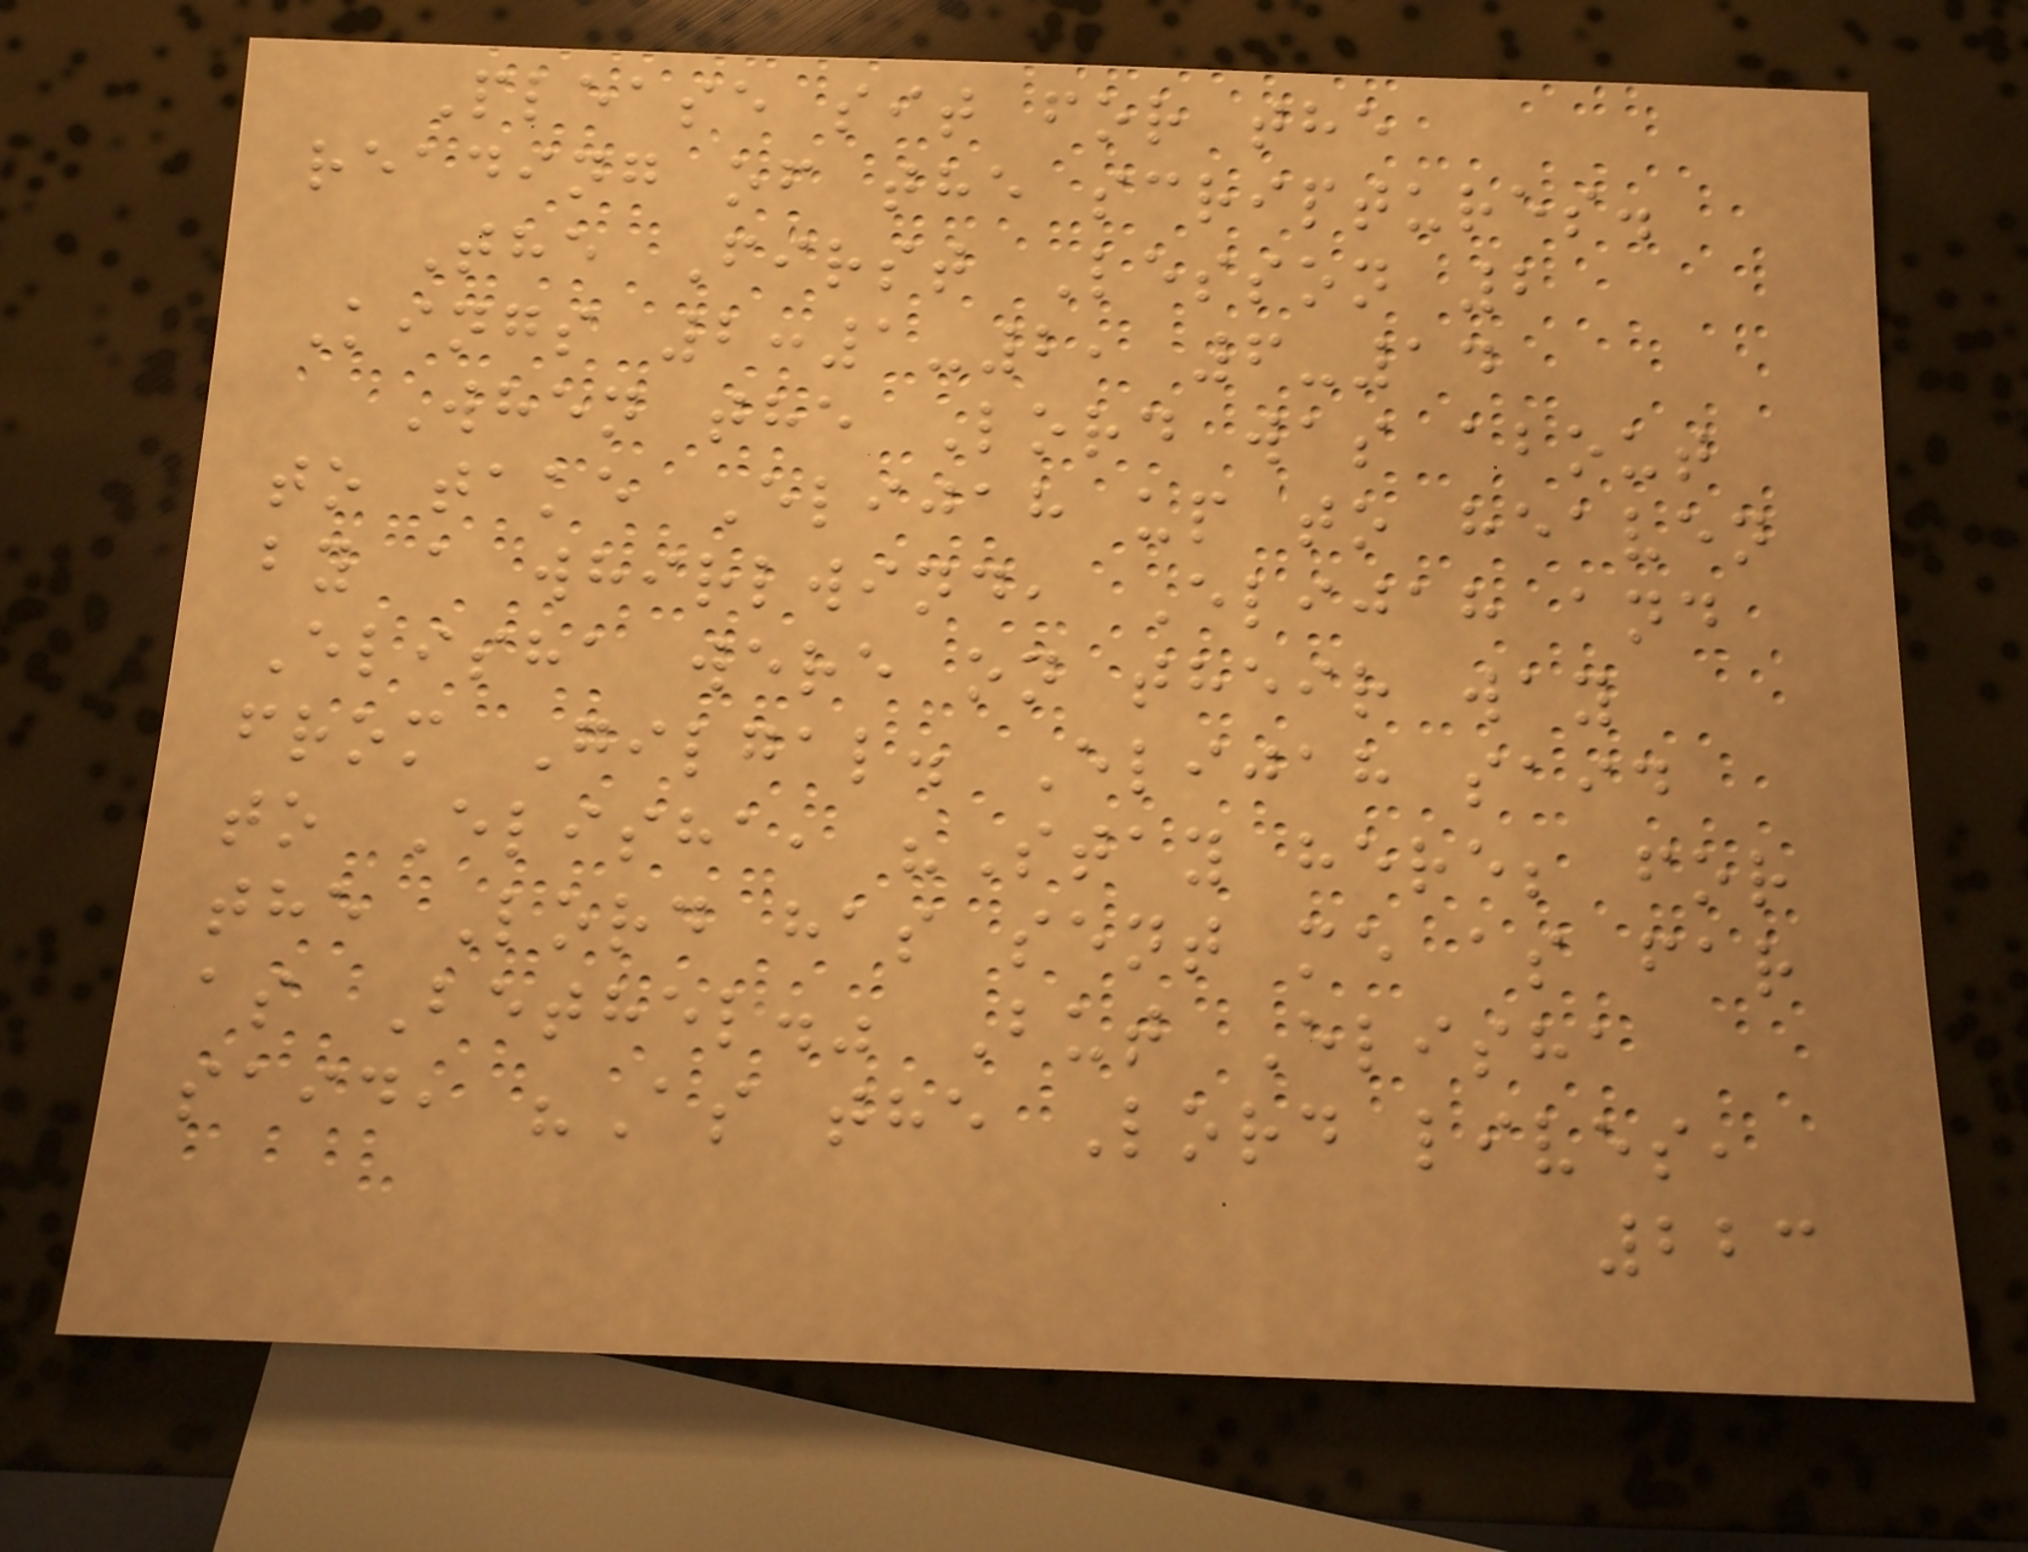Please sit for the
reading of the scriptures.
The First Lesson 2
Kings 2:1-2, 6-14
When the Lord was about
to take Elijah up to heaven
by a whirlwind, Elijah and
Elisha were on their way
from Gilgal. Elijah said
to Elisha, "Stay here; for
the Lord has sent me as far
as Bethel." But Elisha
said, "As the Lord lives,
223
